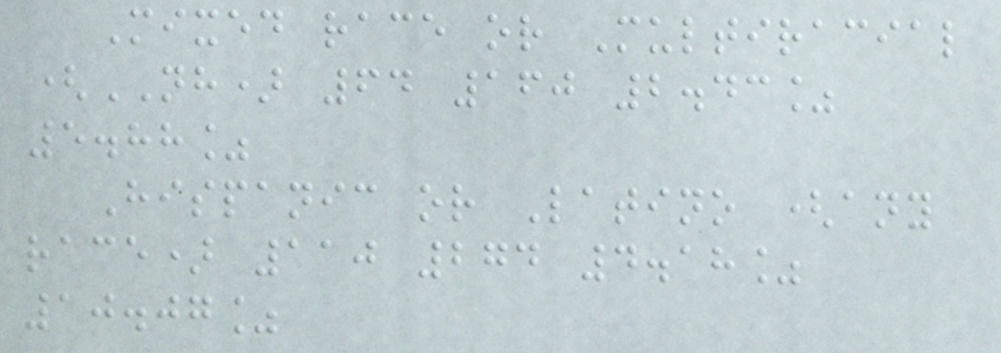Mixed race or Multiracial
(NH) 64 160 2.43%
5.88%
Hispanic or Latino (any
race) 110 274 4.18%
10.07%
